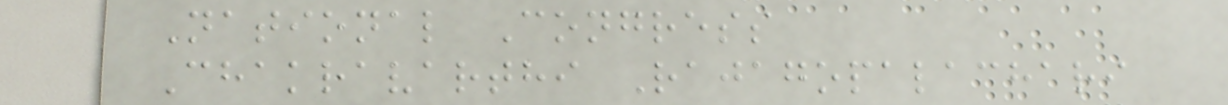National Congress
Chakravarthi Rajagopalachari
